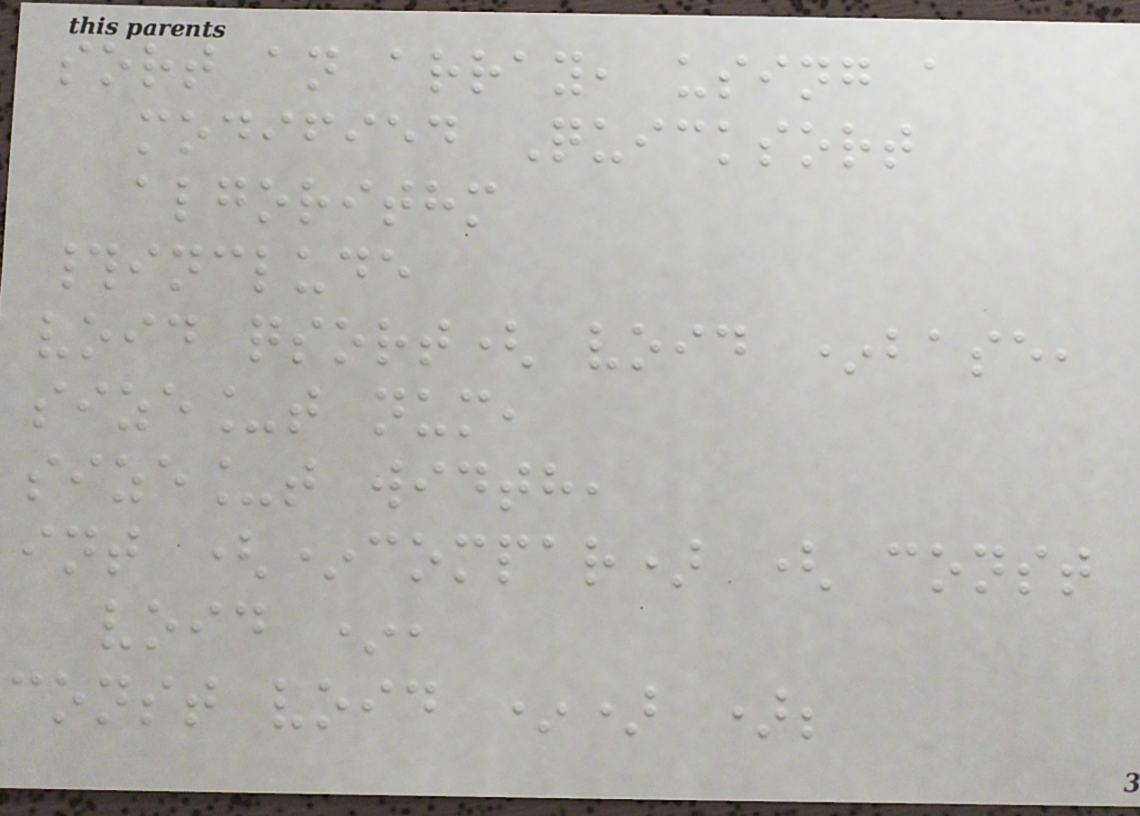sort an array, using a
modified Quicksort
algorithm
#include
void qsort( void *base,
size_t num,
size_t width,
int (*compar) ( const
void *,
const void *) );
